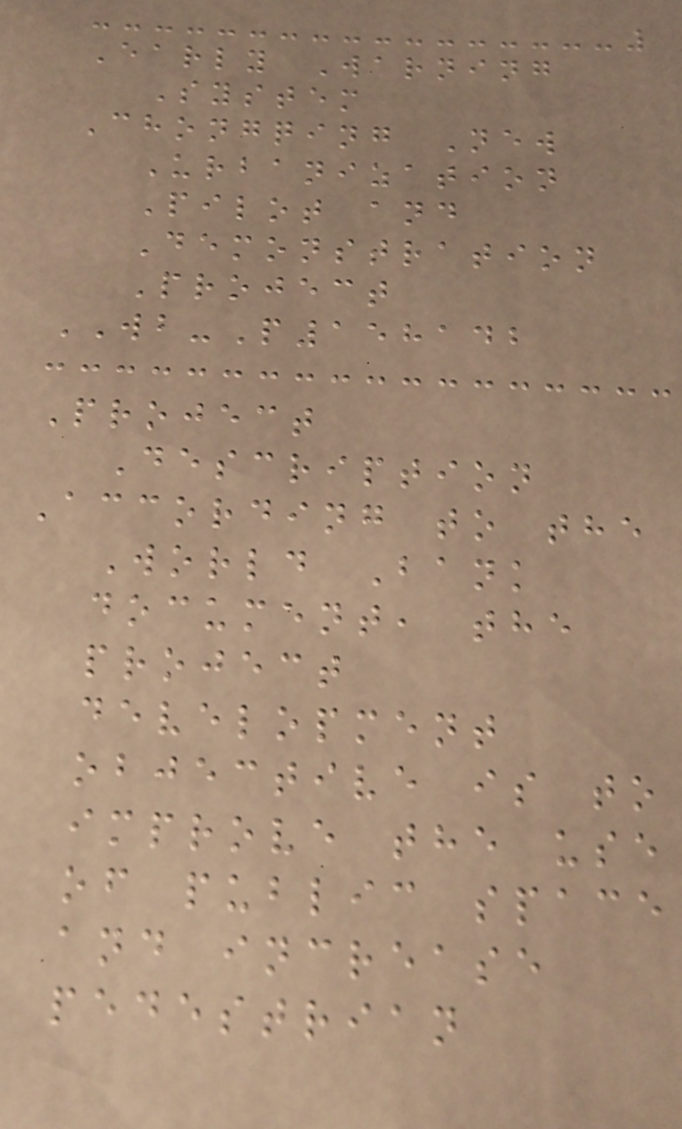Early Warning
System
Chongqing New
Urbanization
Pilot and
Demonstration
Project
WB-P158142
Project
Description
According to the
World Bank
document, the
project
development
objective is to
improve the use
of public space
and increase
pedestrian
